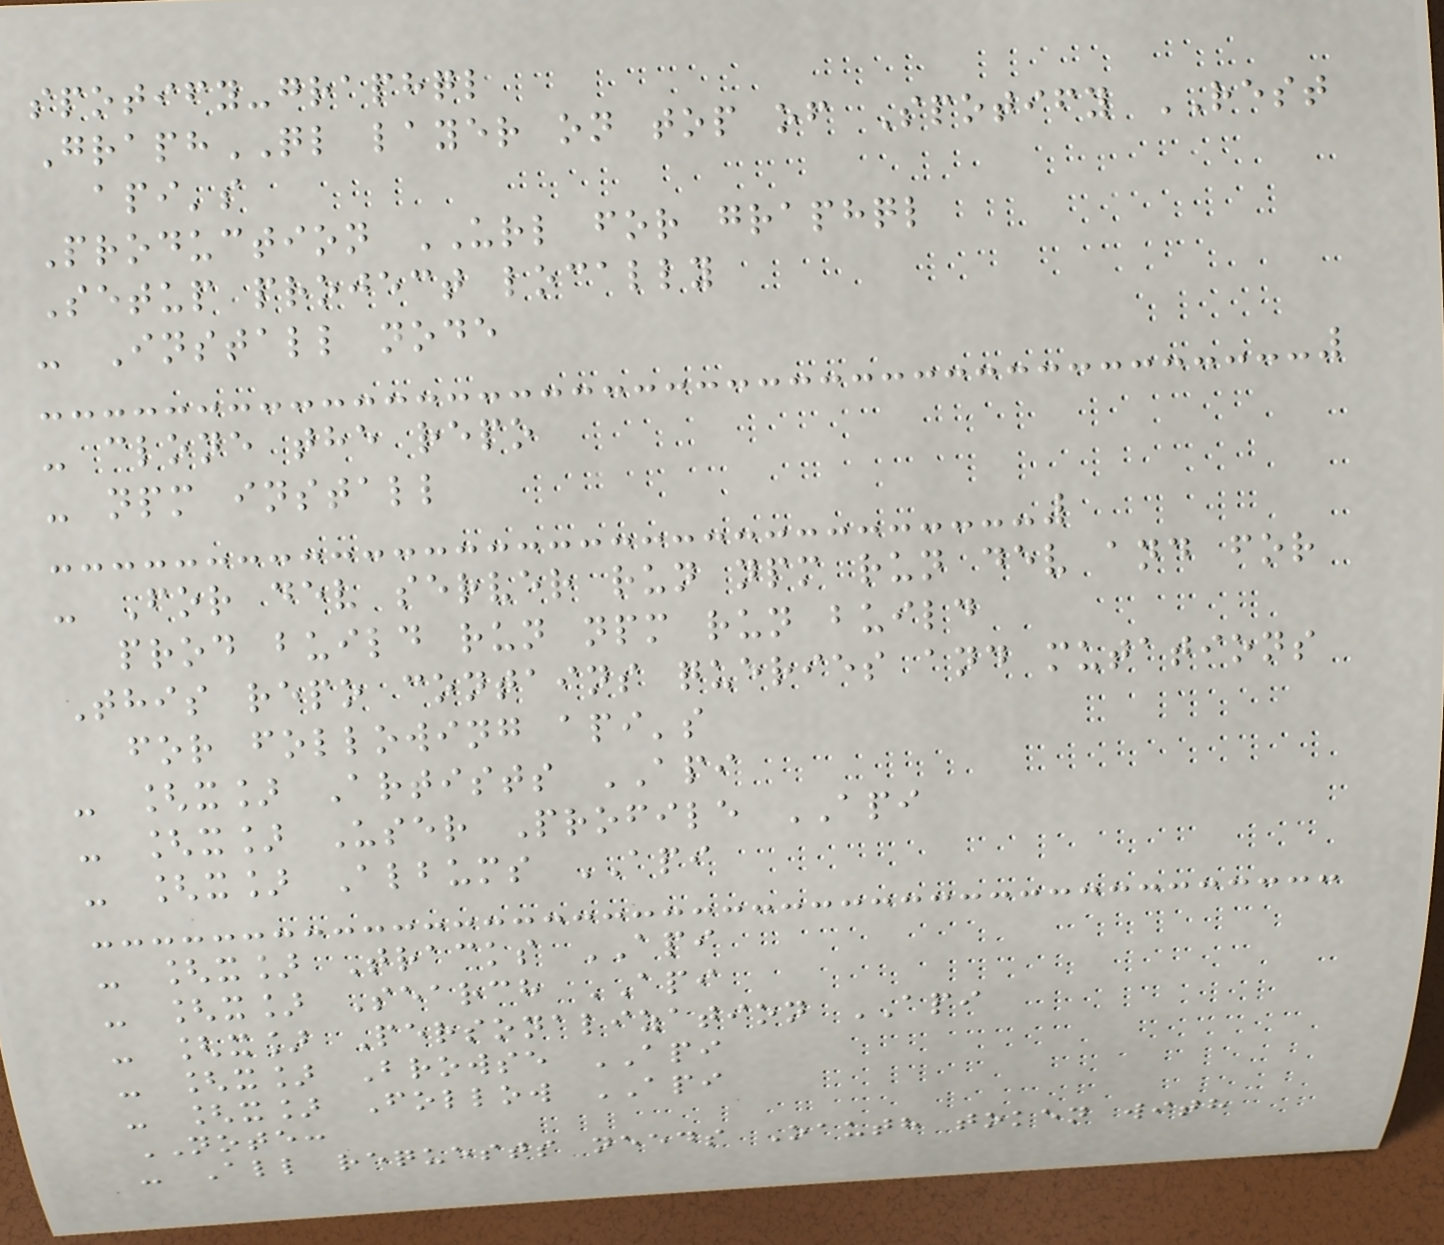spotify-graphql
GraphQL layer on top of Spotify REST
api's
Production URL for graphql
Setup project locally
- Install node
- clone the repo
- npm install
- For dev server run npm run dev and for
prod build run npm run build
This repo contains queries and mutations
for following api's
- [x] Artists API
- [x] User Profile API
- [x] Albums API
- [x] Tracks API
- [x] Search API
- [x] Personalization API
- [x] Browse API
- [x] Follow API
NOTE:
- All requests needs Oauth token with
